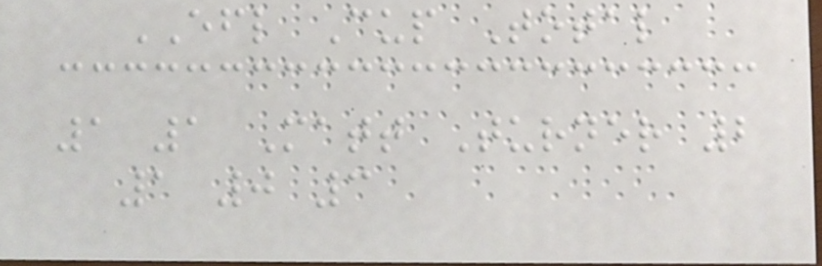EFL Cup Total
1 1 Matt Turner 2
1 0 3
